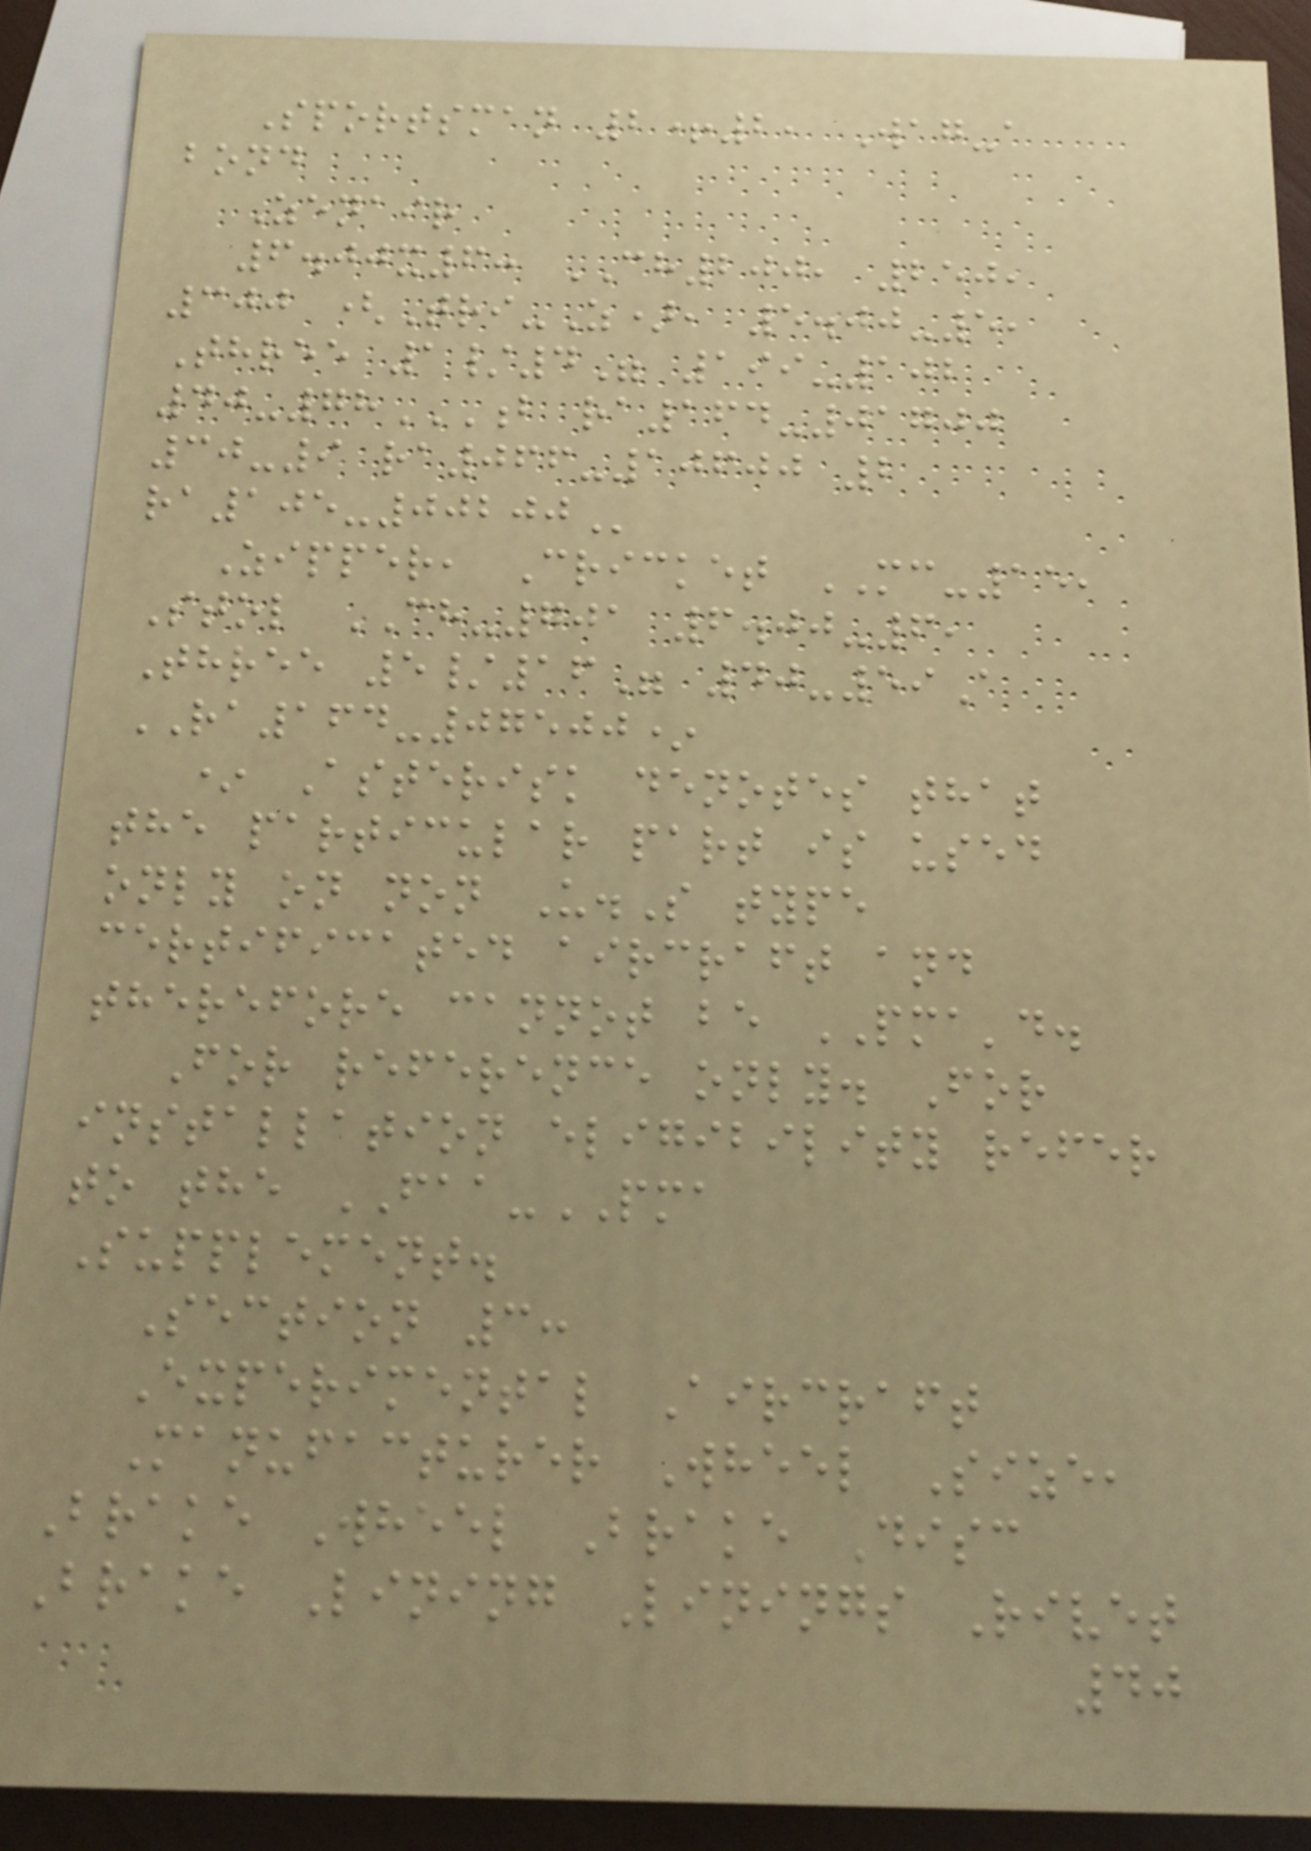Sportsman 2+2, Wag-a
bond
Zenair
6.00x6: CH200, 250,
300 (Tri-Z), 5.00-5,
Three 1/4" 199-102
40-78B RA164-01700
30-9 RA066-10600 2
RA105-00200
Zipper, Cricket MC-15,
Stol CH-701 6.00-6,
Three 5/16" 40-59A
RA164-07500*
* Asterisk denotes that
the particular part is used
only on non U.S type
certificated aircraft and
therefore cannot be PMA'd.
For reference only. For
installation eligibility refer
to the FAA-PMA
Supplement.
Section 3:
Experimental Aircraft
Manufacturer Wheel Size,
Brake Wheel Brake Disc
Brake Lining Linings Rivet
40
